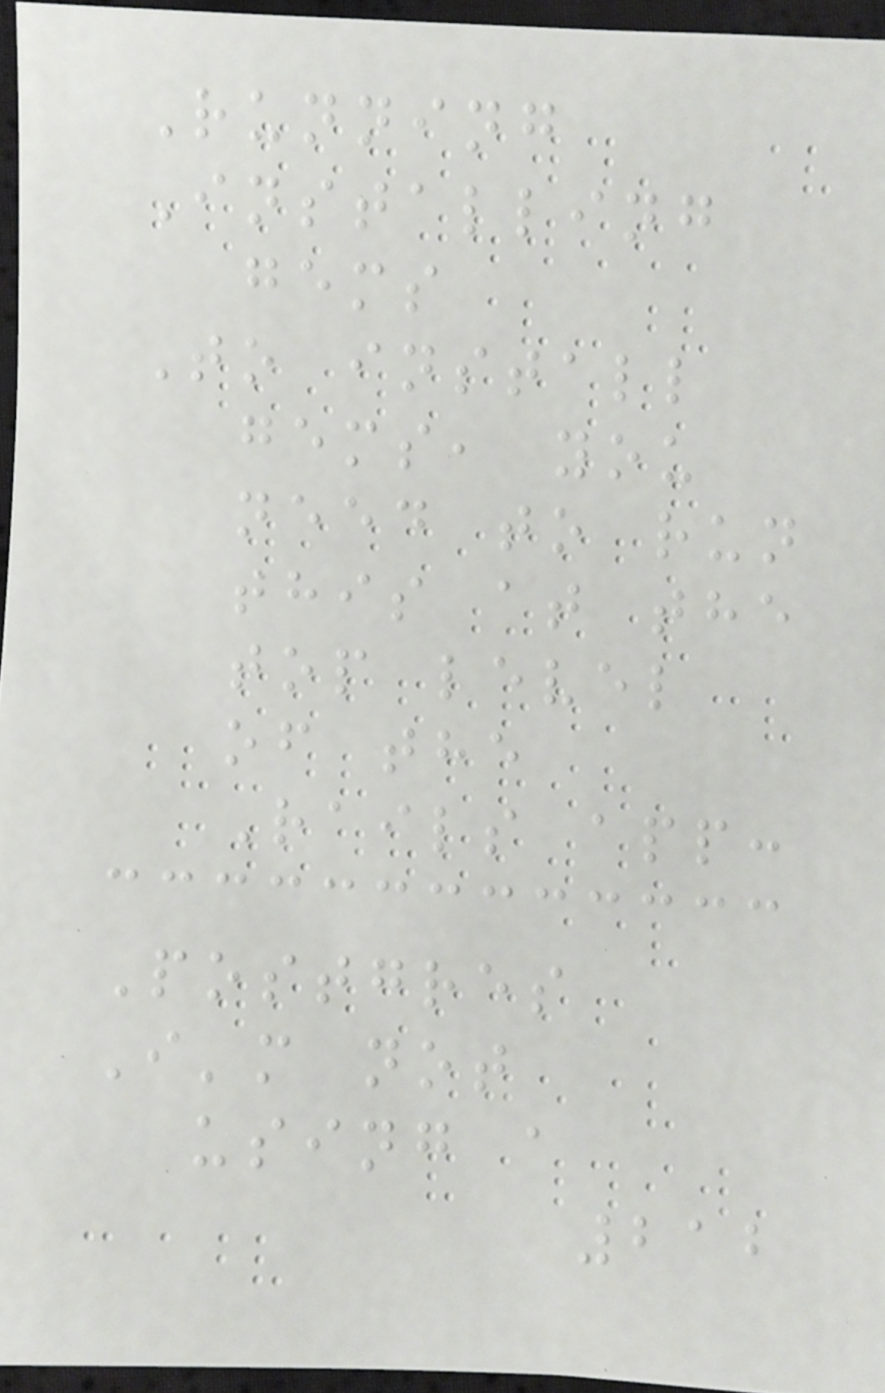Running
Installing
gems
To install
gems, you
need to run
this at the
top level
of the
Rails app:
Postgres
I'm not
using a
212
